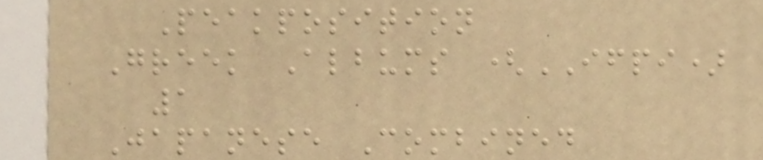Peakposition
Greek Albums (IFPI)
1
Japanese Combined
